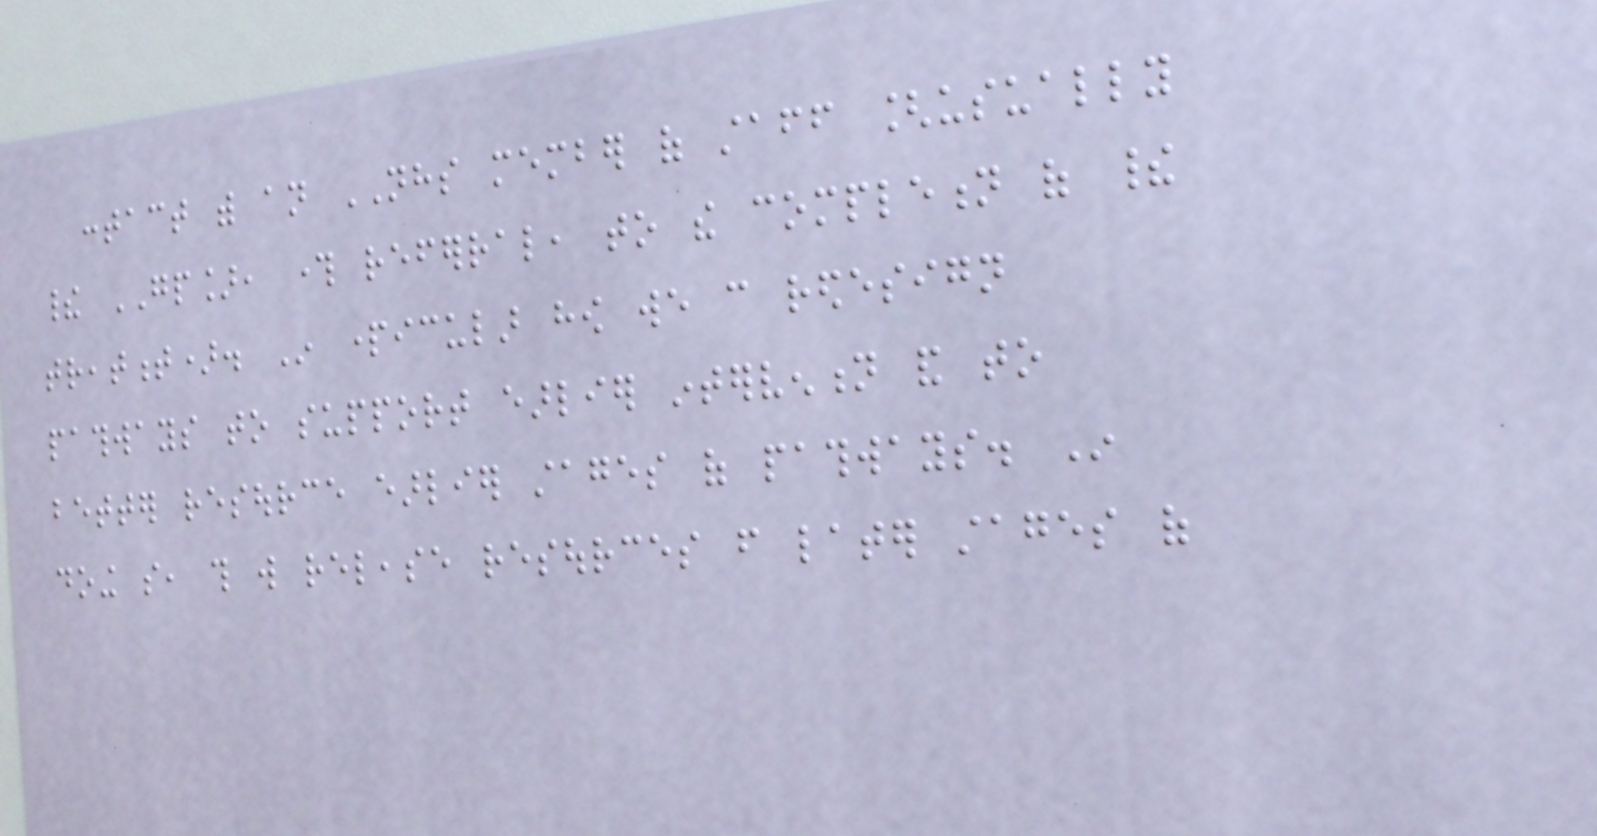contact with an NHS member of staff [usually
their GP], through referral, to the completion of their
treatment). In particular how we can redesign
pathways to support earlier intervention and to
better resource earlier stages of pathways. In
doing so, this will release resources from later stages of
